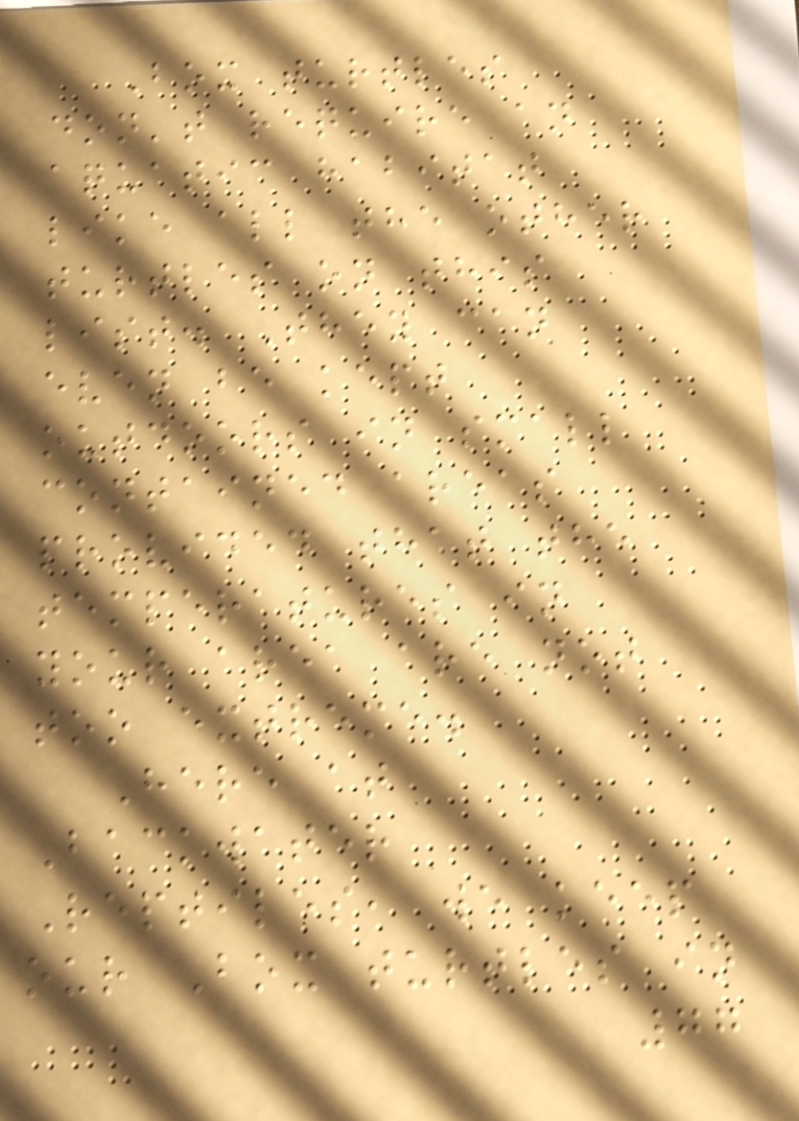Box turtles
don't require an
aquatic habitat
like all the other
turtles on this
list. They can
even be kept
outdoors in small
contained areas
provided that the
temperatures in
your area are not
too extreme.
Here at
Backwater
Reptiles, we keep
our Box turtles in
77
